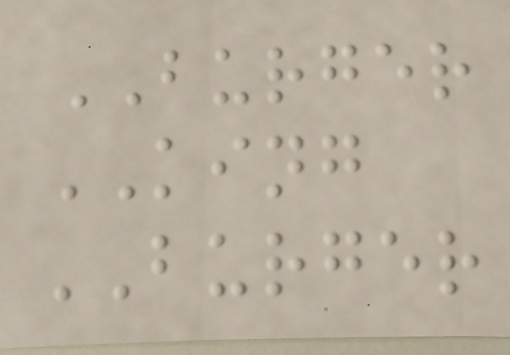BURGER
KING
BURGER
